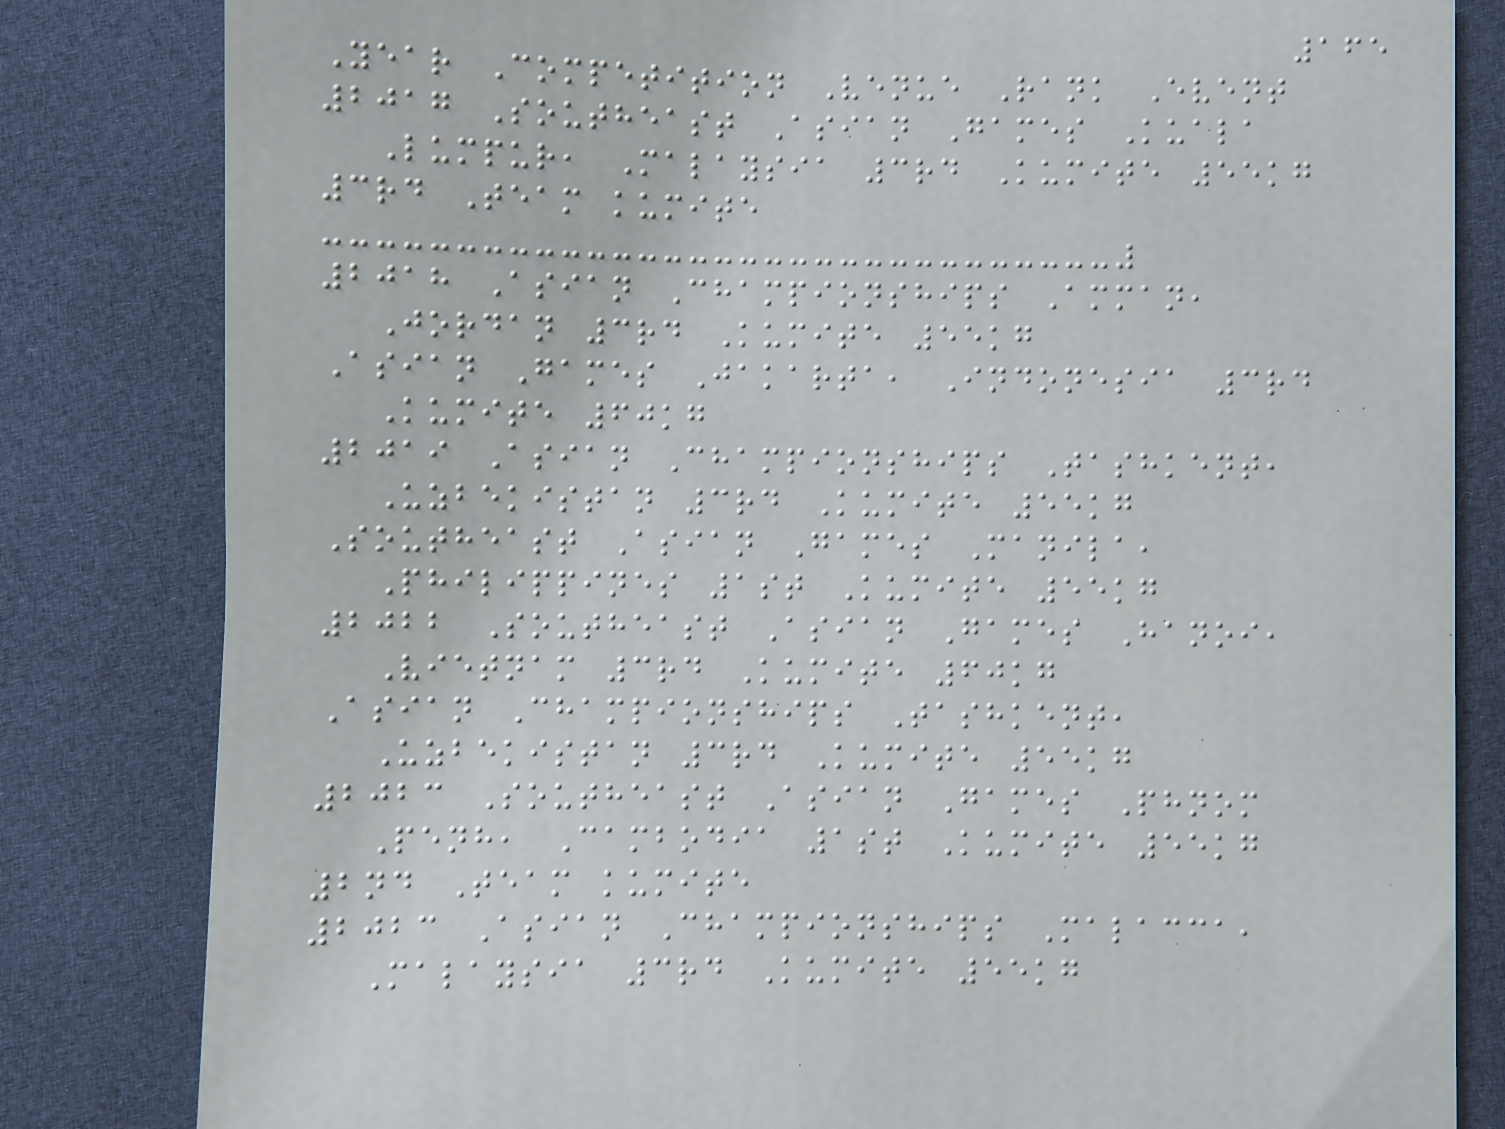165
Year Competition Venue Rank Event
2017 Southeast Asian Games Kuala
Lumpur, Malaysia 3rd Kumite 55kg
3rd Team kumite
2018 Asian Championships Amman,
Jordan 3rd Kumite 55kg
Asian Games Jakarta, Indonesia 3rd
Kumite 60kg
2019 Asian Championships Tashkent,
Uzbekistan 3rd Kumite 55kg
Southeast Asian Games Manila,
Philippines 1st Kumite 55kg
2022 Southeast Asian Games Hanoi,
Vietnam 3rd Kumite 60kg
Asian Championships Tashkent,
Uzbekistan 3rd Kumite 55kg
2023 Southeast Asian Games Phnom
Penh, Cambodia 1st Kumite 55kg
2nd Team kumite
2023 Asian Championships Malacca,
Malaysia 3rd Kumite 55kg
